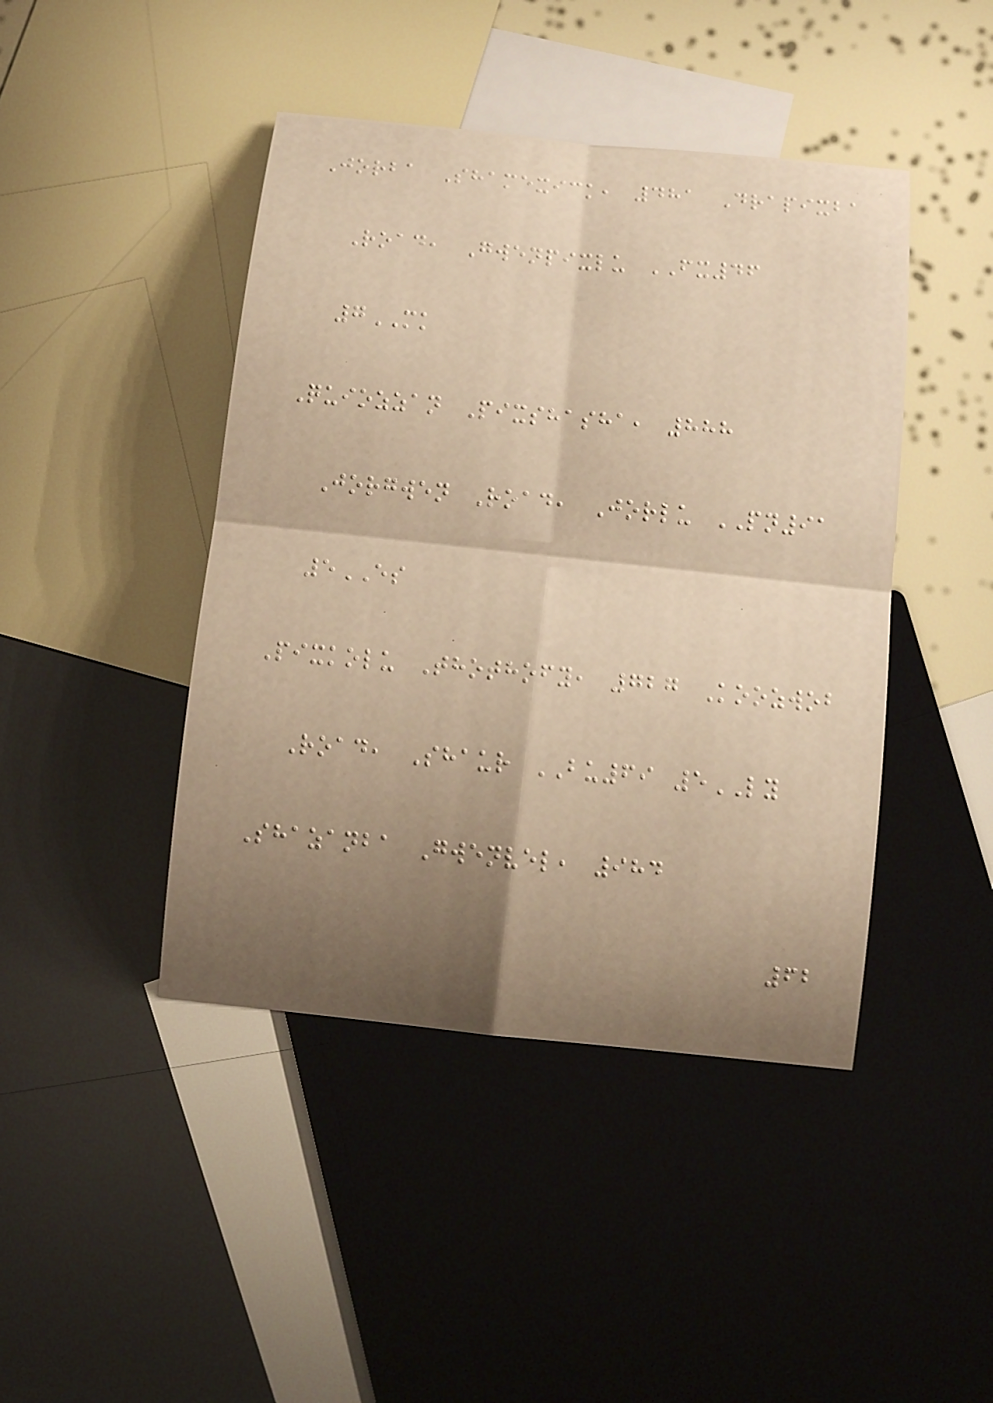Jorba Shamexick, 481 Drapixba
Road, Gwenpixlu FX46
7MK
Quiozzan Pixshasha, 888
Jorgwen Road, Jorlu PN91
5ES
Pixkolu Thothofy, 727 Koozwob
Road, Shaur BU69 5LY
Shazanba Gwenvel, 984
62
